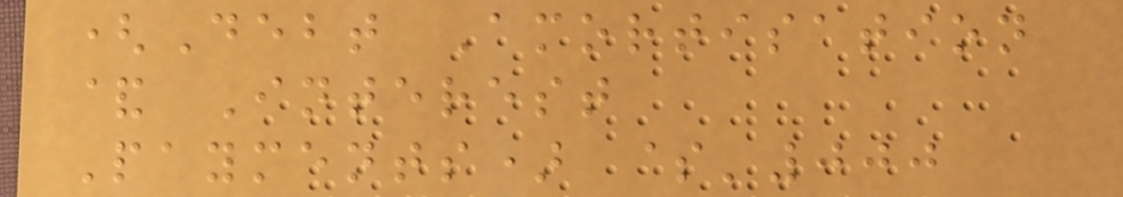(Debt Amortisation
& Interest
Payments) $'000
